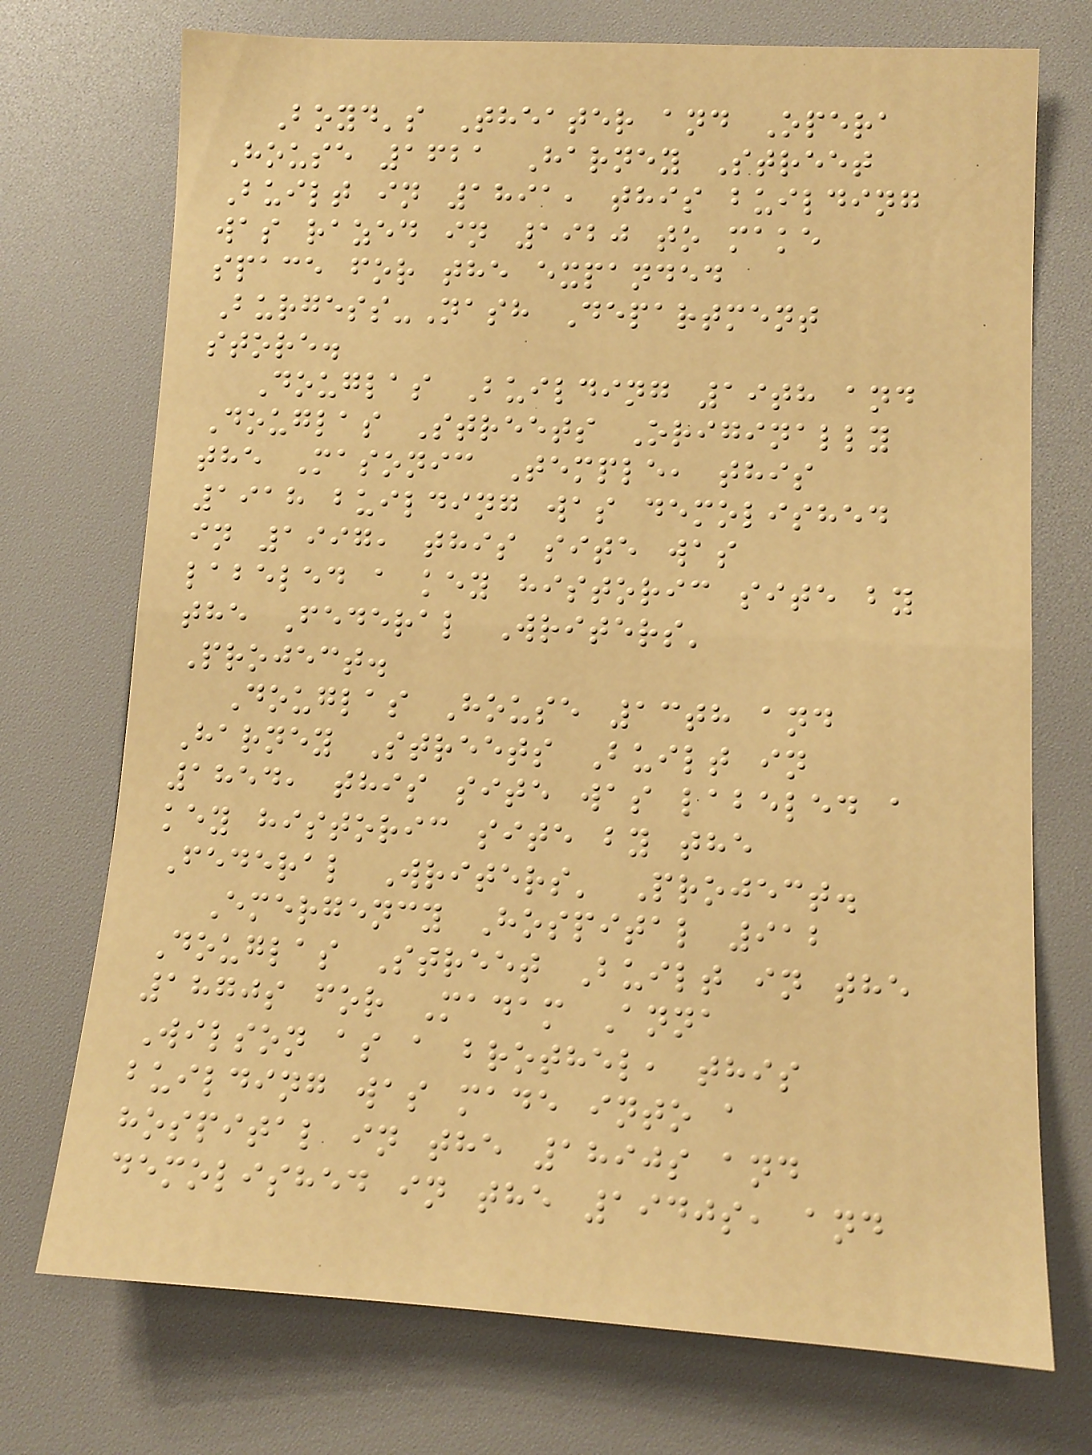Boyd's Theater and Opera
House 1621 Harney Street
Built in 1891, this building
was razed in 1920 to make
space for the expanded
Burgess-Nash Department
store.
Douglas Building 19th and
Douglas Streets Originally
the Masonic Temple, this
1918 building was demolished
in 1997, this site was
labeled a key historic site by
the Federal Writers'
Project.
Douglas House 13th and
Harney Streets Built in
1854, this site was labeled a
key historic site by the
Federal Writers' Project.
Emergency Hospital 912
Douglas Street Built in the
1870s for Madam Anna
Wilson as a brothel, this
building was made into a
hospital in the 1890s and
demolished in the 1940s, and
